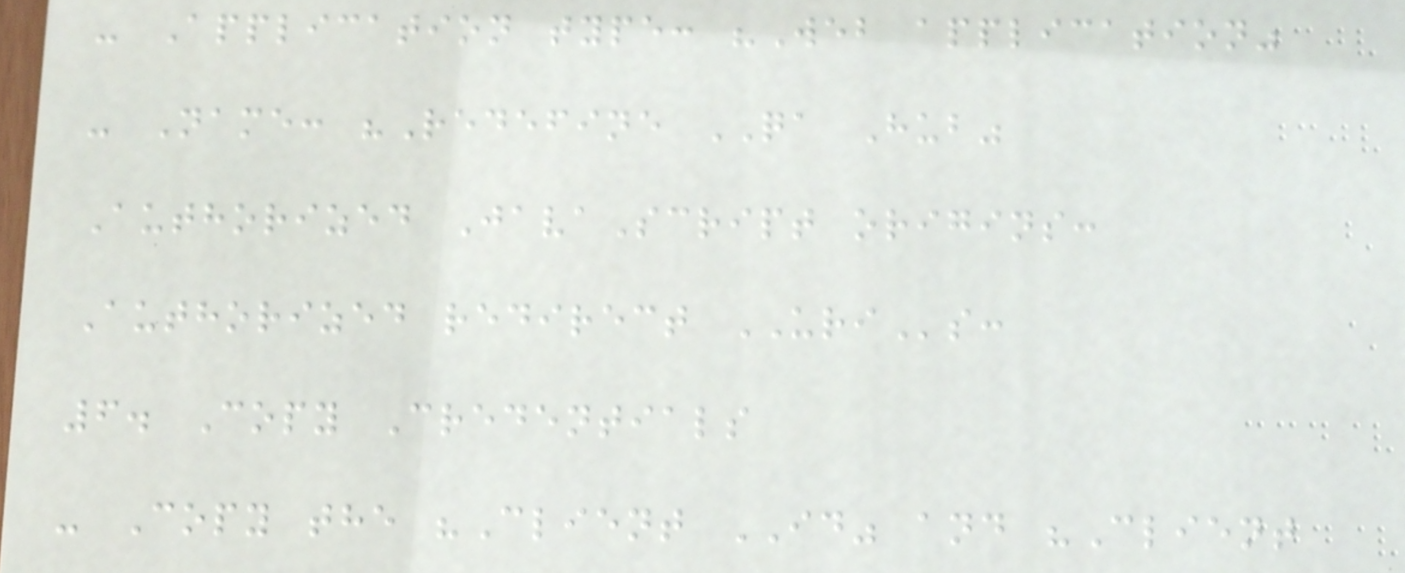- Application type: "Web application"
- Name: "Redefine QA Hub"
Authorized JavaScript origins:
Authorized redirect URIs:
6. Copy Credentials
- Copy the "Client ID" and "Client
